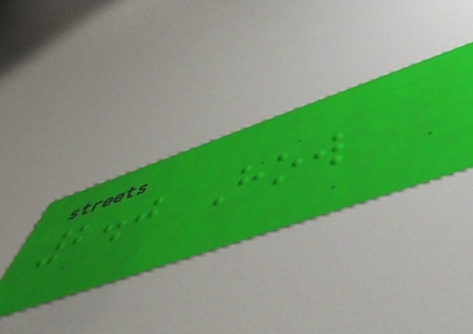2.0 How
